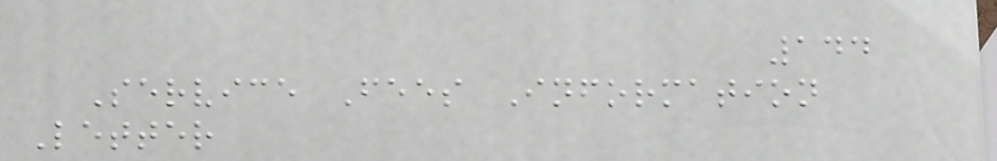144
Service Fees Information
Letter
